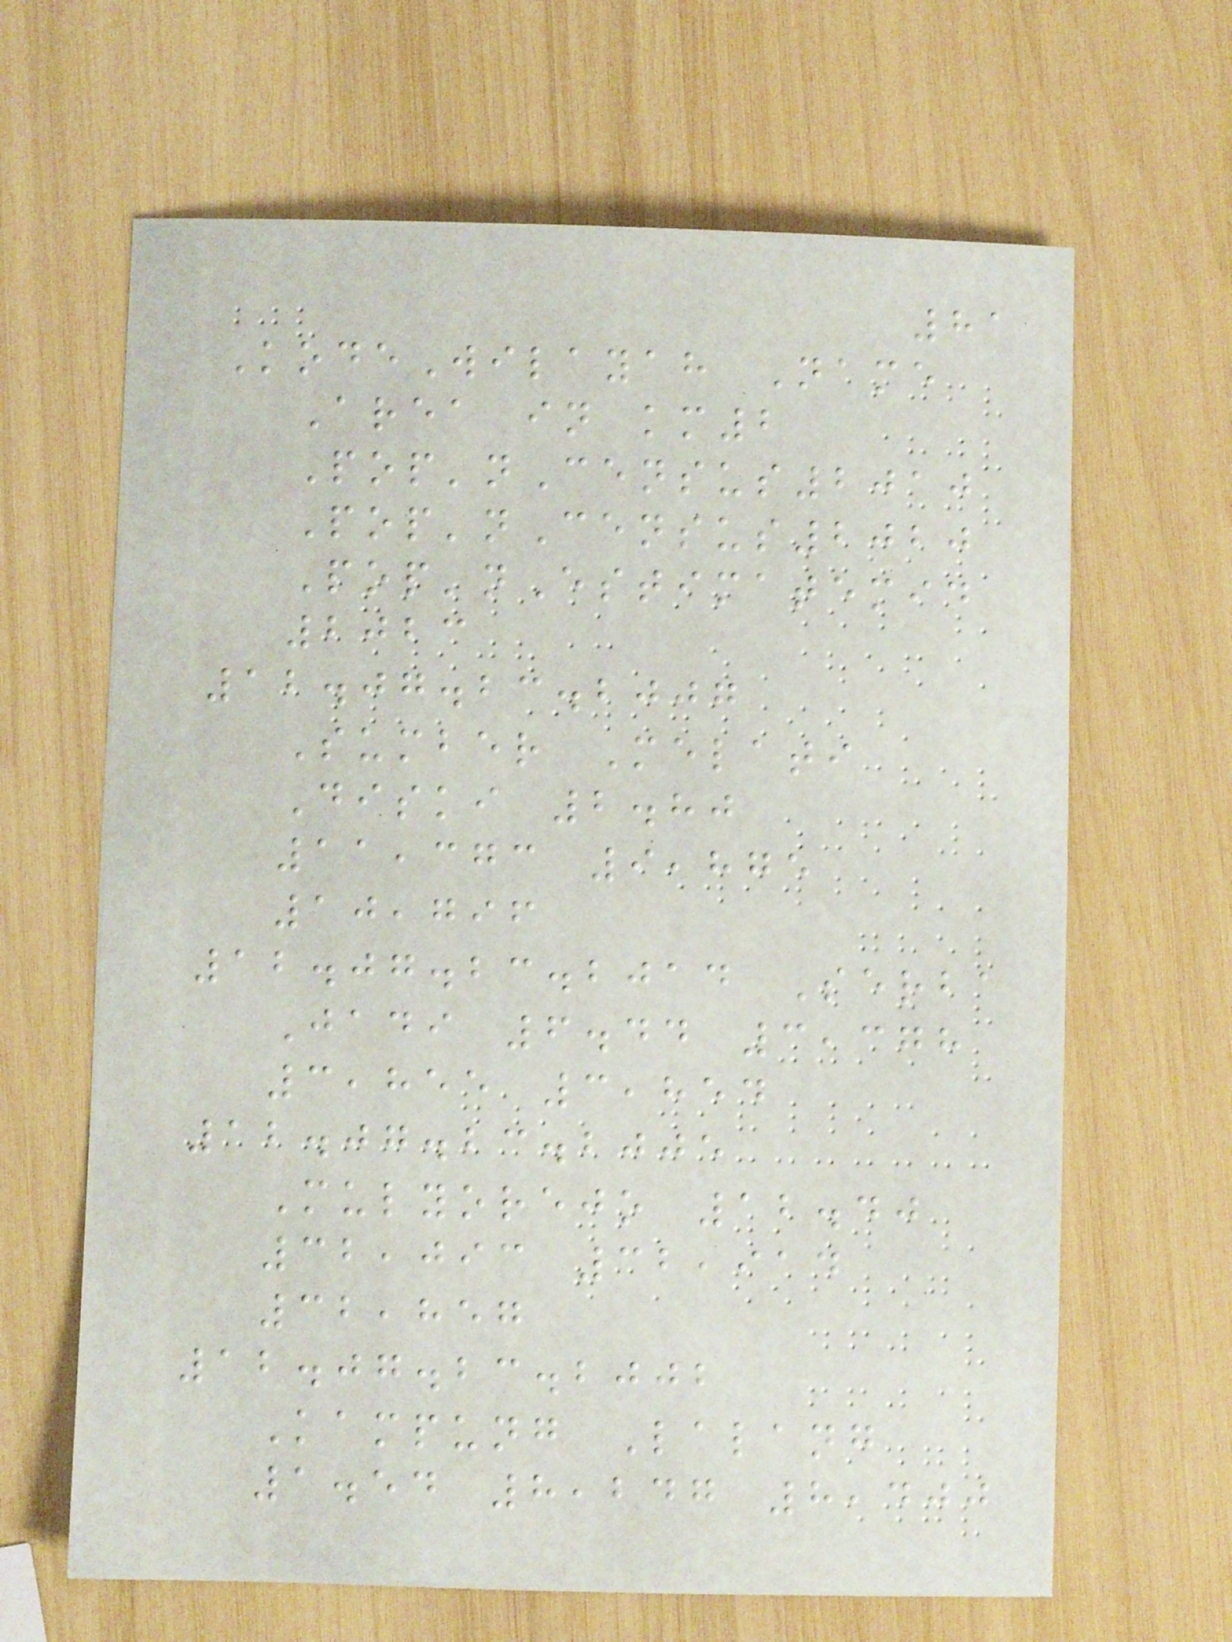81
KodeWilayah Name
Area in km2
Pop'nCensus2010
Pop'nCensus2020
Pop'nEstimatemid
2023
12.07.23.2007
Sumber Melati
Diski 2.80
11,373 9,875
10,796
12.07.23.2014 Serba
Jadi 6.44 3,378
3,855 3,854
12.07.23.2005
Mulyorejo 12.40
32,093 32,914
32,857
12.07.23.2002
Kampung Lalang
1.54 8,247 8,400
